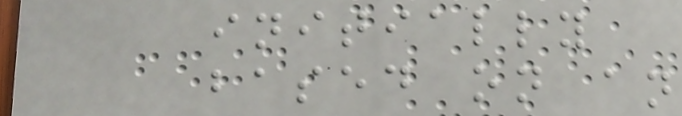initially
based on an
